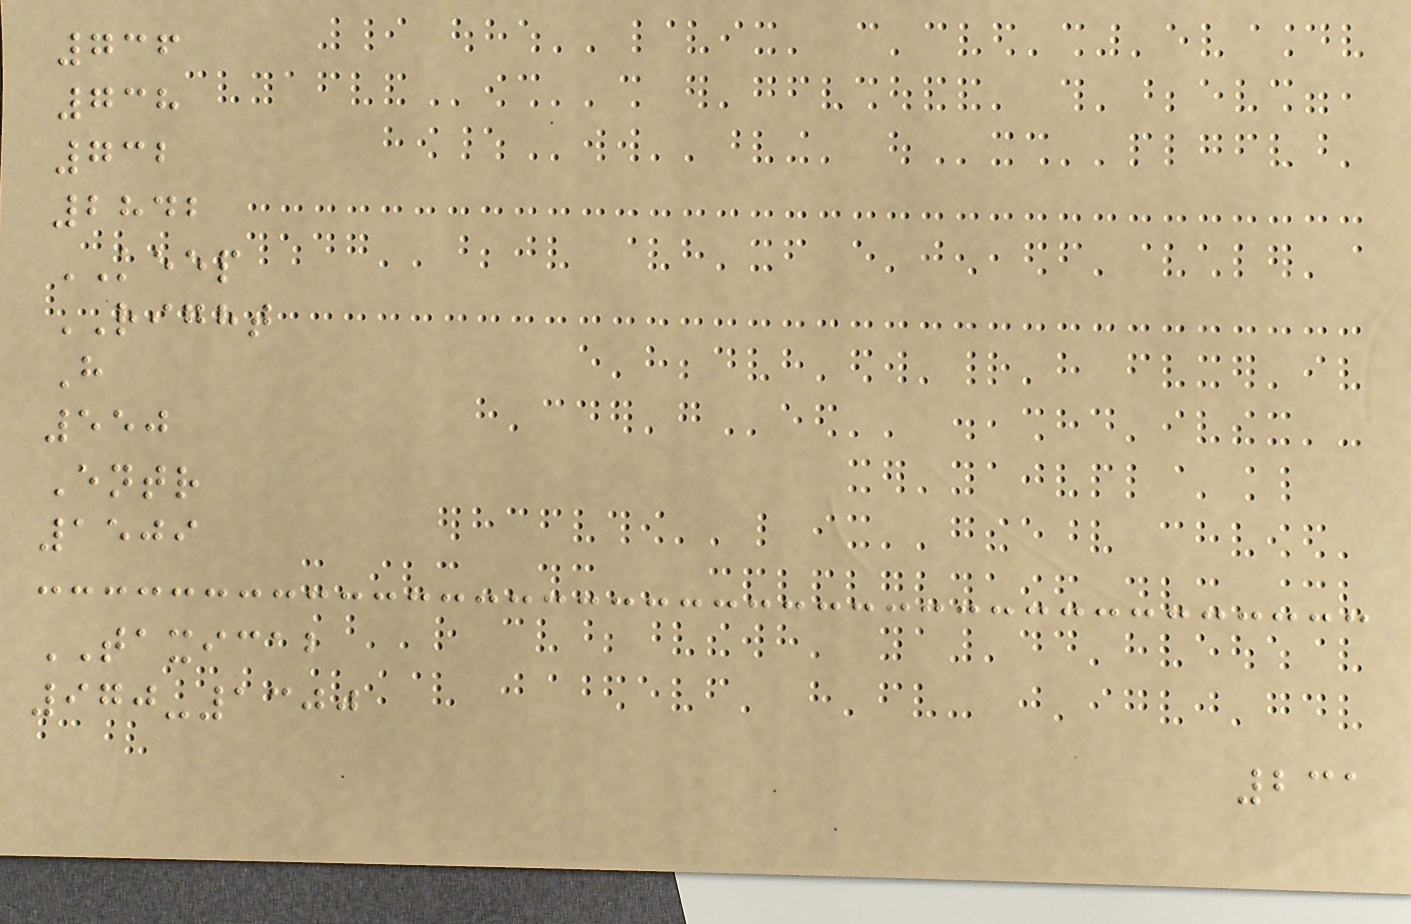736
738
732
2842
KEEP
RIGHT
H
550
Entr
1509
TAXICAB
970-1300
231
